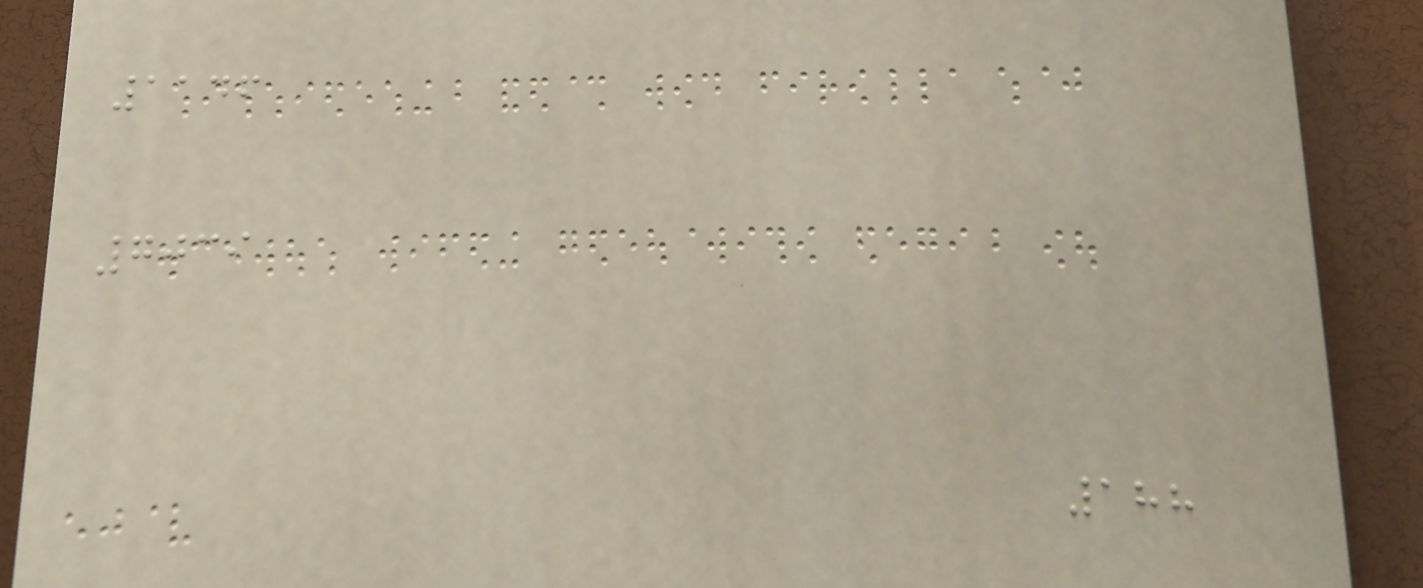1146
7039
188
